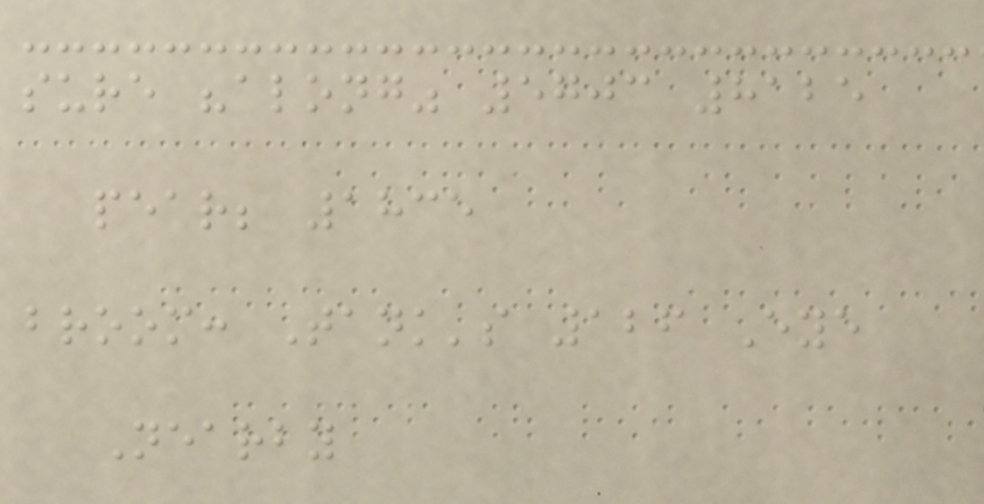sure "along" 5703 8125
pear; 1835
broom: Tank's 126 Eye
Nearby
